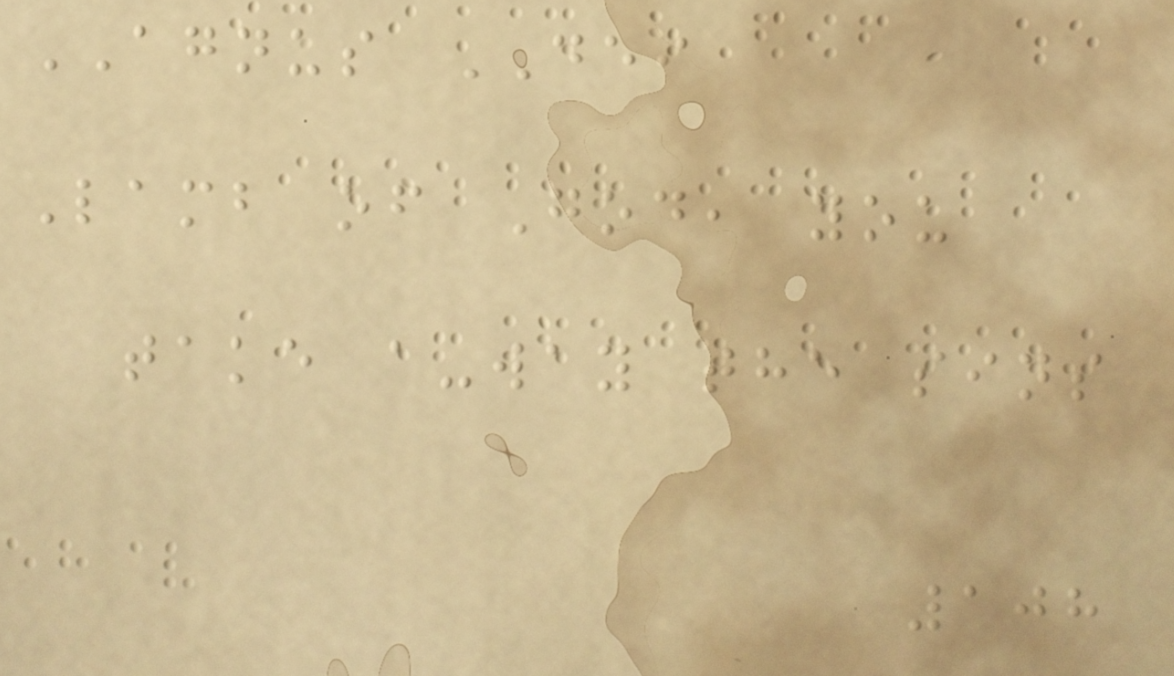AGNUS DEI
Lamb of God, you
take a-way the sins
108
